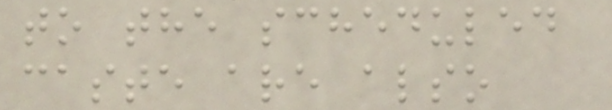to the scheduled
caste are also
